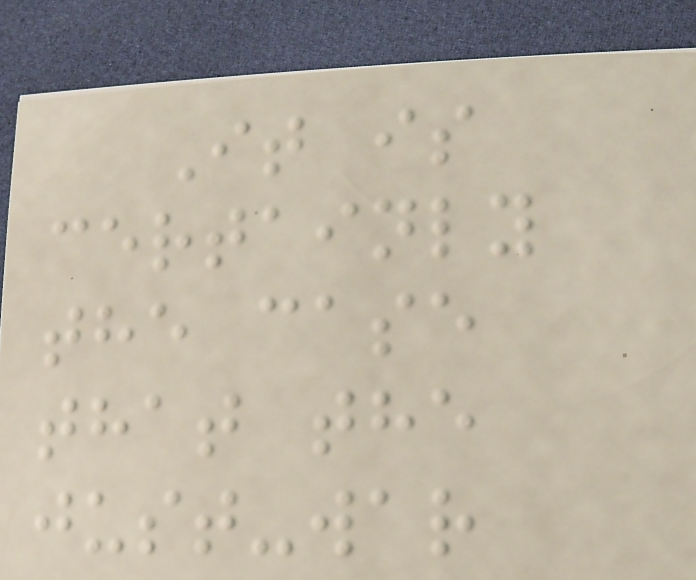It is
certainly
the case
that the
just-war
